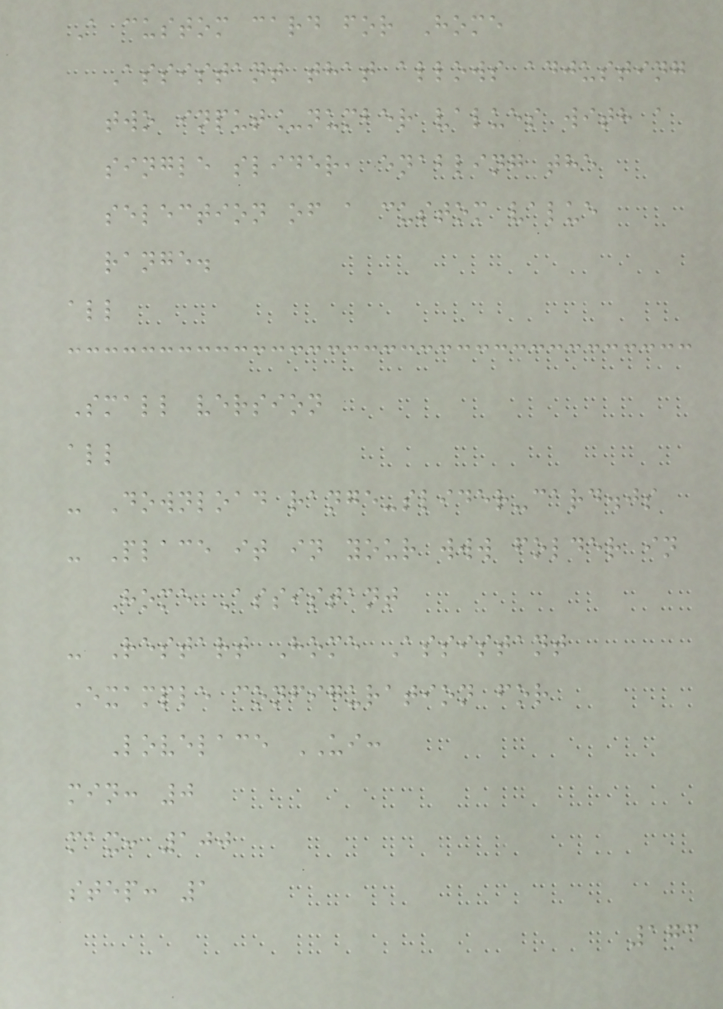A custom card for Home
Assistant that allows adjusting
two input_number values with a
single slider, enabling the
selection of a custom value
range.
all
Small version
all
- Download range-slider-card.js
- Place it in your www folder in
Home Assistant
- Restart Home Assistant
Example configuration for
Lovelace UI:
min: 0
max: 100
step: 1
173
